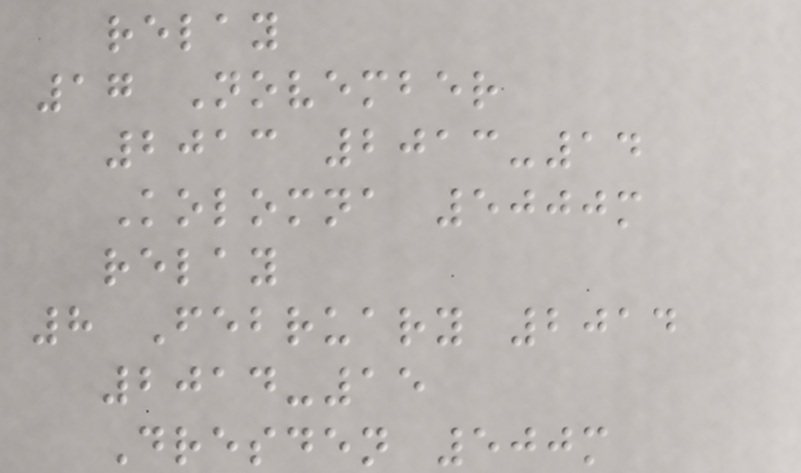relay
17 November
2013 2013-14
Kolomna 5000m
relay
8 February 2014
2014-15
Dresden 500m
